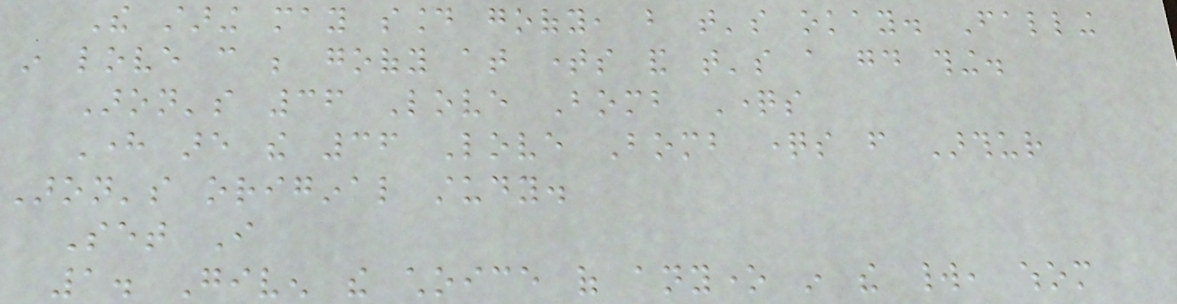The staring may sound goofy, but that's okay. Falling
in love can be goofy at times and that's a good thing.
Aron's 36 Love Bomb Questions
Here are the 36 Love Bomb questions from Arthur
Aron's original study.
Set I
1. Given the choice of anyone in the world, whom
